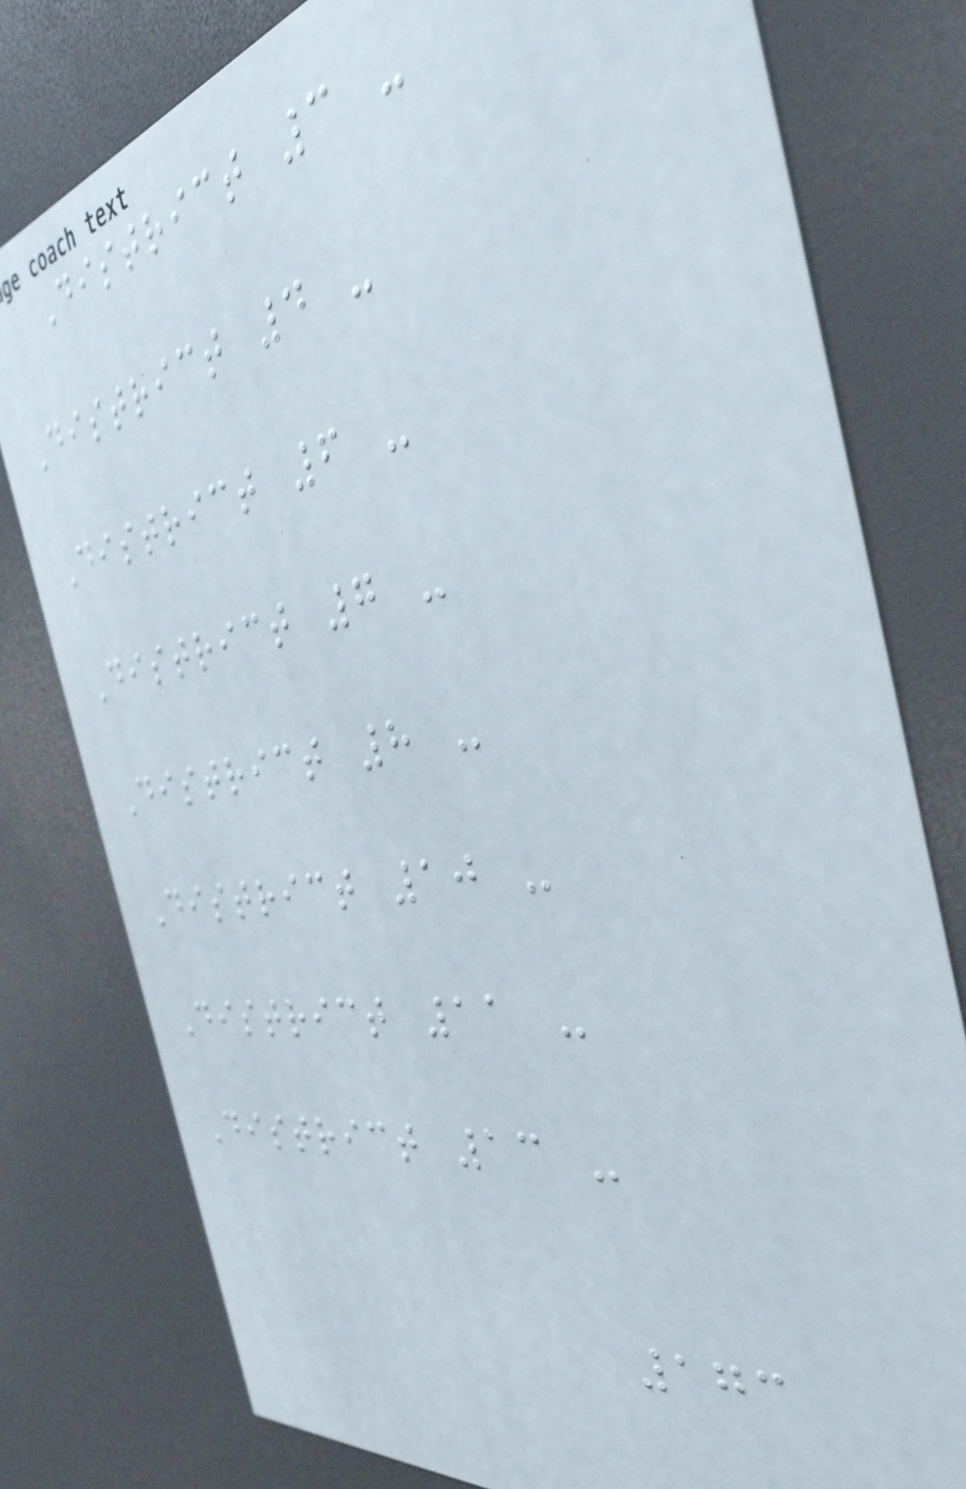District 3 -
District 4 -
District 6 -
District 7 -
District 8 -
District 10 -
District 11 -
District 13 -
173
